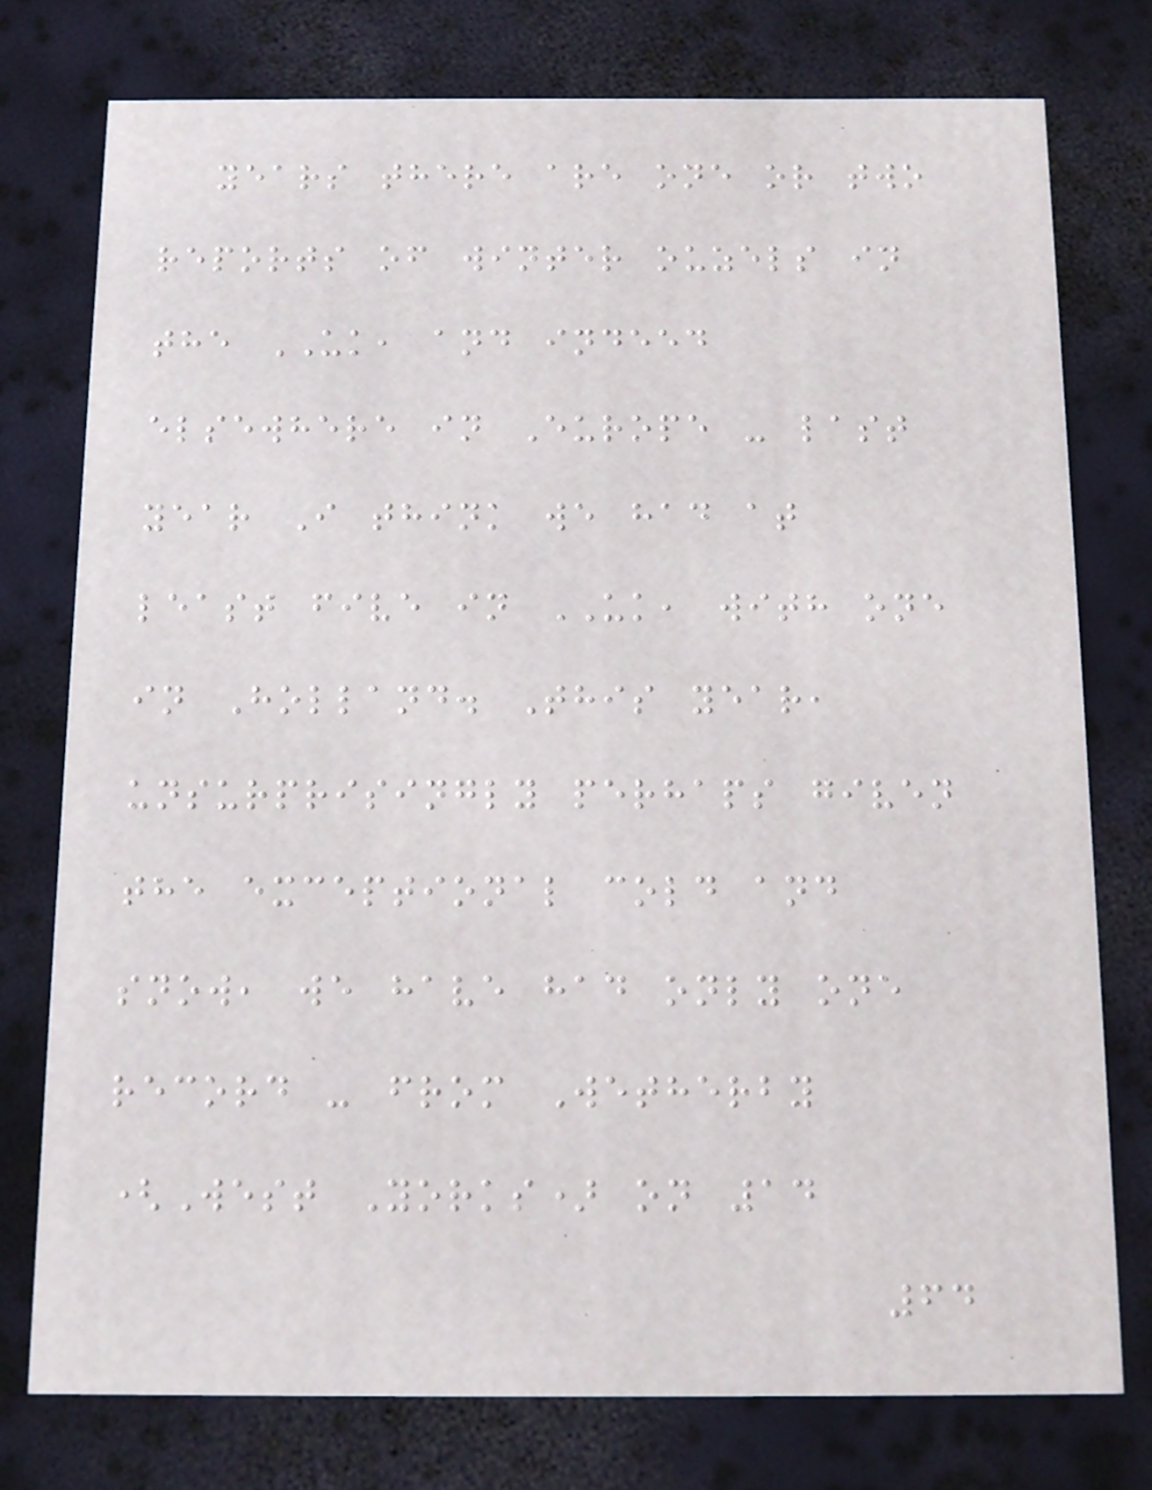years there are one or two
reports of winter ouzels in
the UK, and indeed
elsewhere in Europe - last
year I think we had at
least five in UK, with one
in Holland. This year,
unsurprisingly perhaps given
the exceptional cold and
snow, we have had only one
record - from Wetherby
(West Yorks) on 14
64
